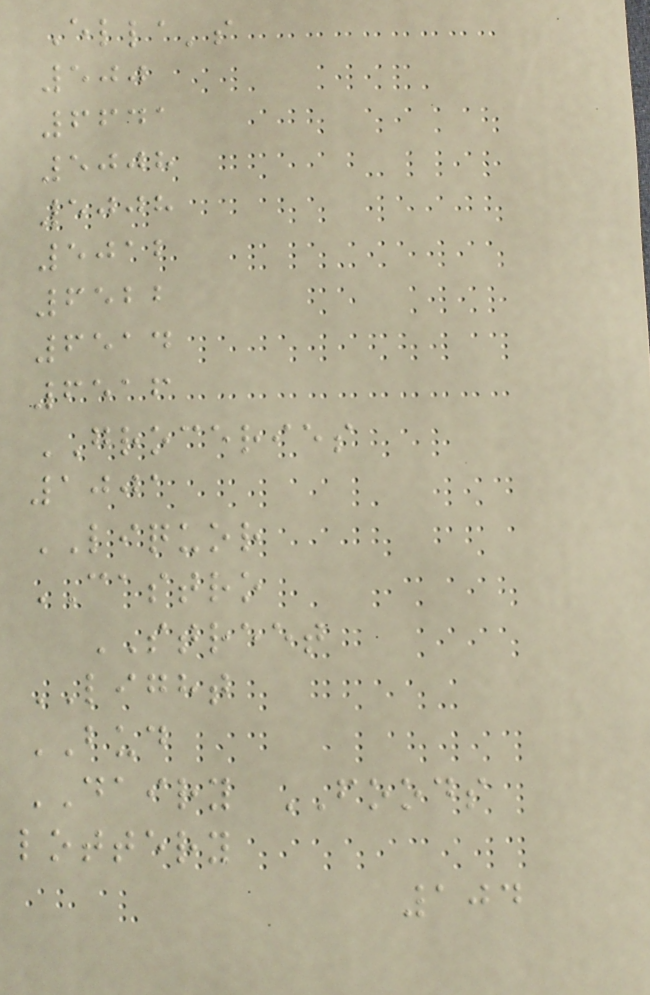Ella's
500
6641
5008
5008
5012
6522
6514
6516
GROCERIES
1001
LIQUOR
CASTRO
STREET
LIGHT
BUD
DAIRY FOODS
lottery
104
